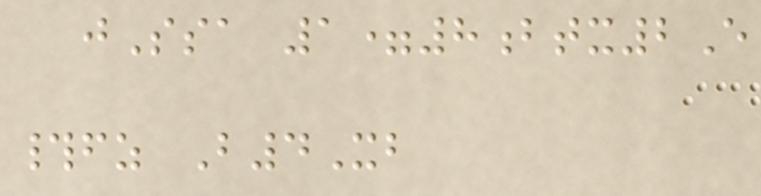jSsa 1=8btx2E
#fz B4Xb
